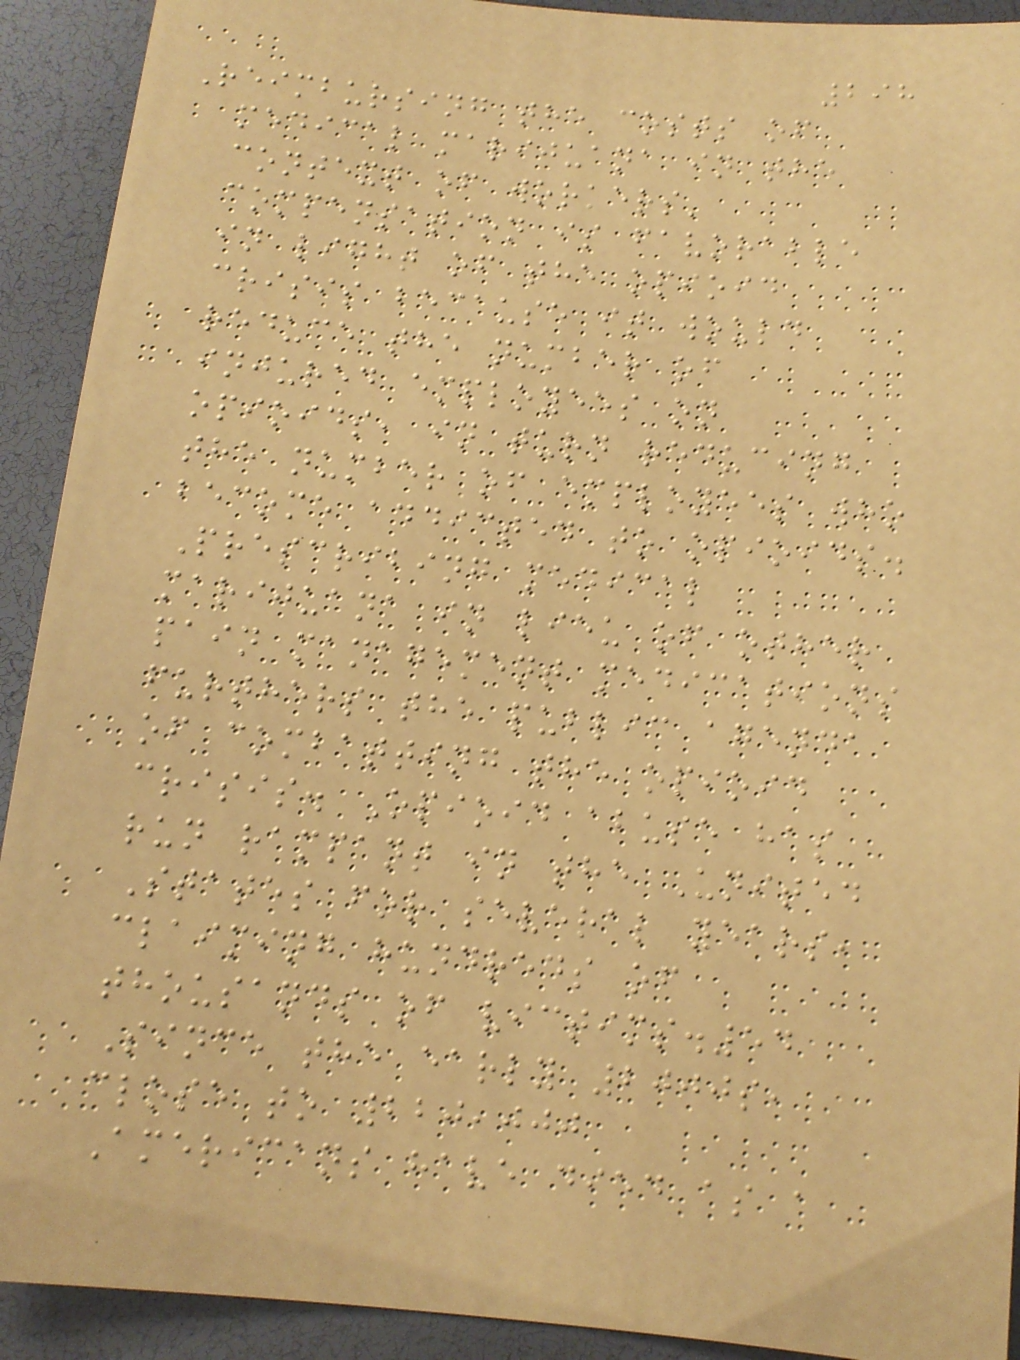298
Reimbursing the costs of
medical marijuana in the
context of workers'
compensation is favorable
in light of the opioid
crisis because it would
reduce the number of
injured employees on
opioids, in turn reducing
the number of employees who
become addicted to opioids.
Prescribing medical
marijuana in lieu of other
pain management medications
furthers the public agenda
of combatting the opioid
crisis. Opioid abuse has
run rampant in the United
States for several years,
claiming hundreds of
thousands of victims.54
Since the early 2000s,
close to 220,000
Americans have died as a
